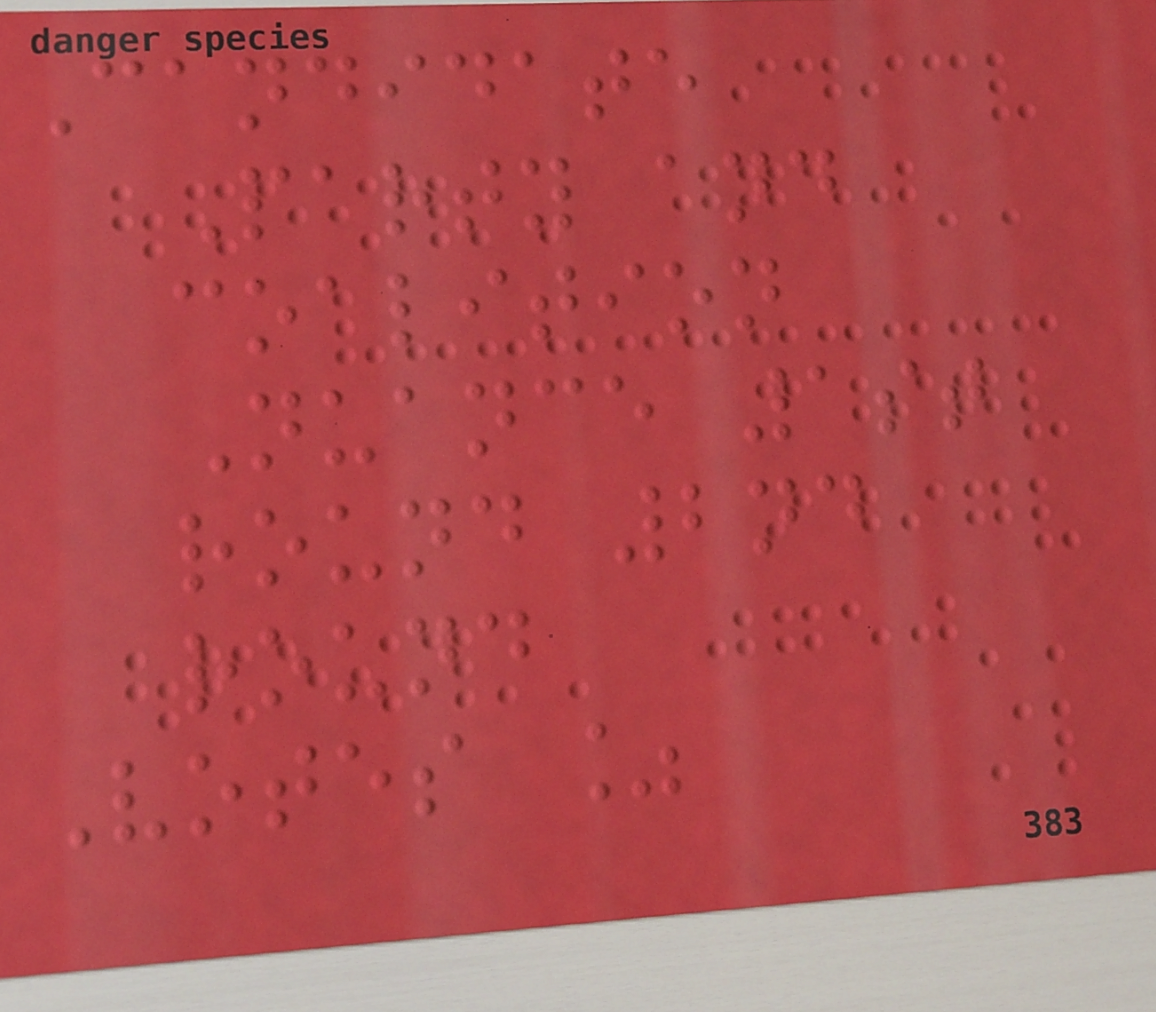Candidate
Party and
coalition
Nuance 1st
round 2nd
round
Votes %
